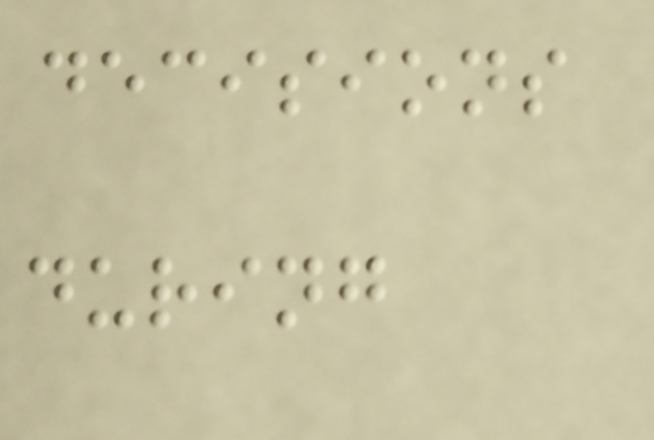decisions
during
